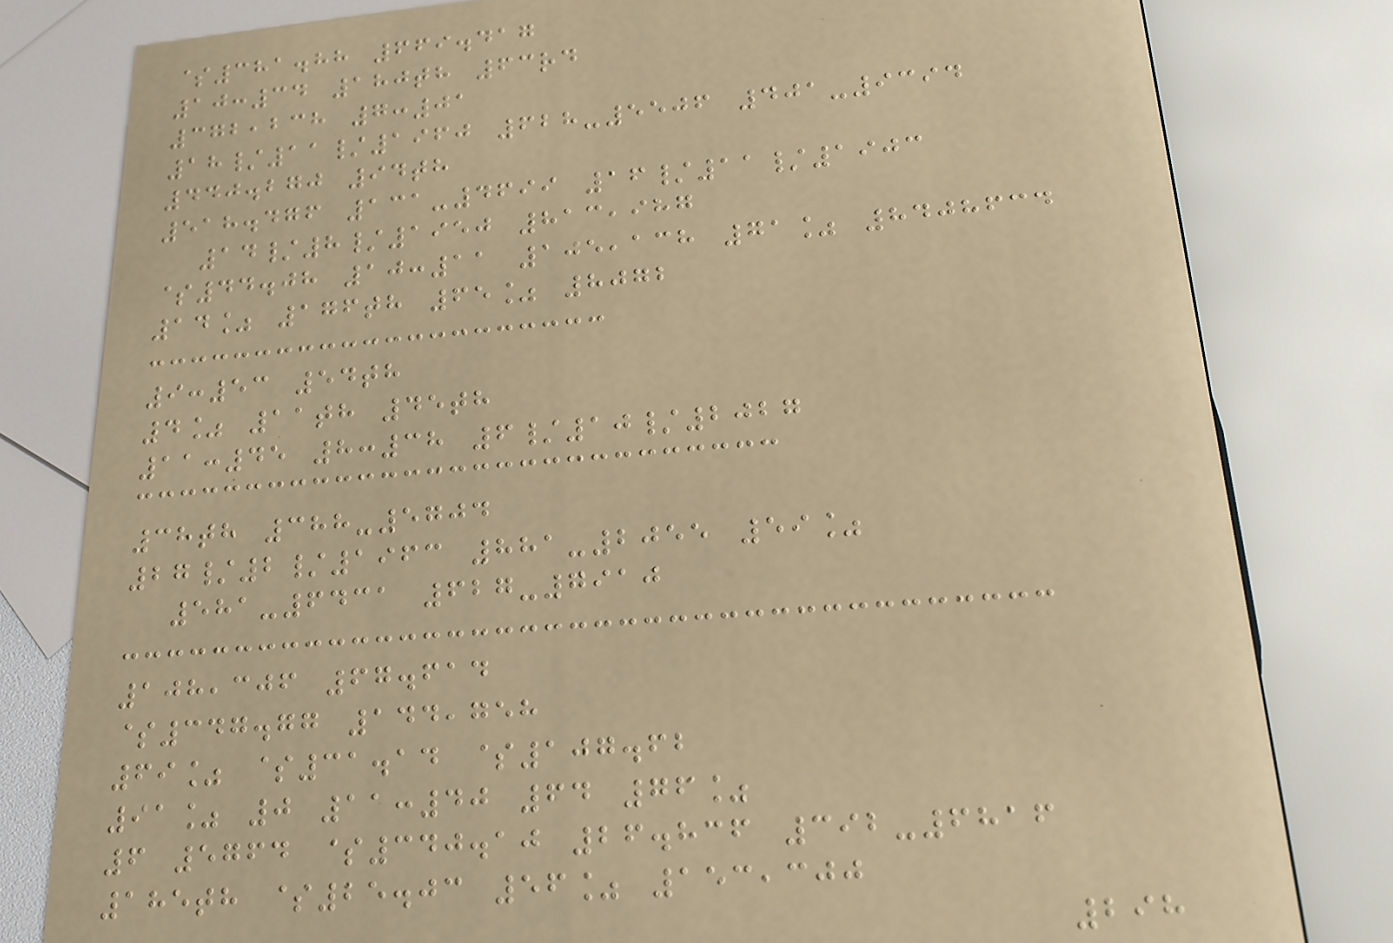$381.88 669.417
10:34 180th 63rd
372,238 7:01
18/11/1960 628-5506 401-9394
440.270 94th
518.476 131-4699 16/11/1903
14/8/1950 813,987
$44.08 10:11 105,138 71% 8408634
14% 176th 65% 8072
9:53 54th
4% 11th 45th
11:45 8:38 6/10/2027
38th 388-5704
27/2/1963 881-2055 59%
581-6431 627-7910
108,306 67.614
$347.77 144,758
69% $31.14 $107.62
91% 0 11:40 64 76%
6 5764 $340.10 26.836 392-6816
185th $25.03 56% 153,300
298
